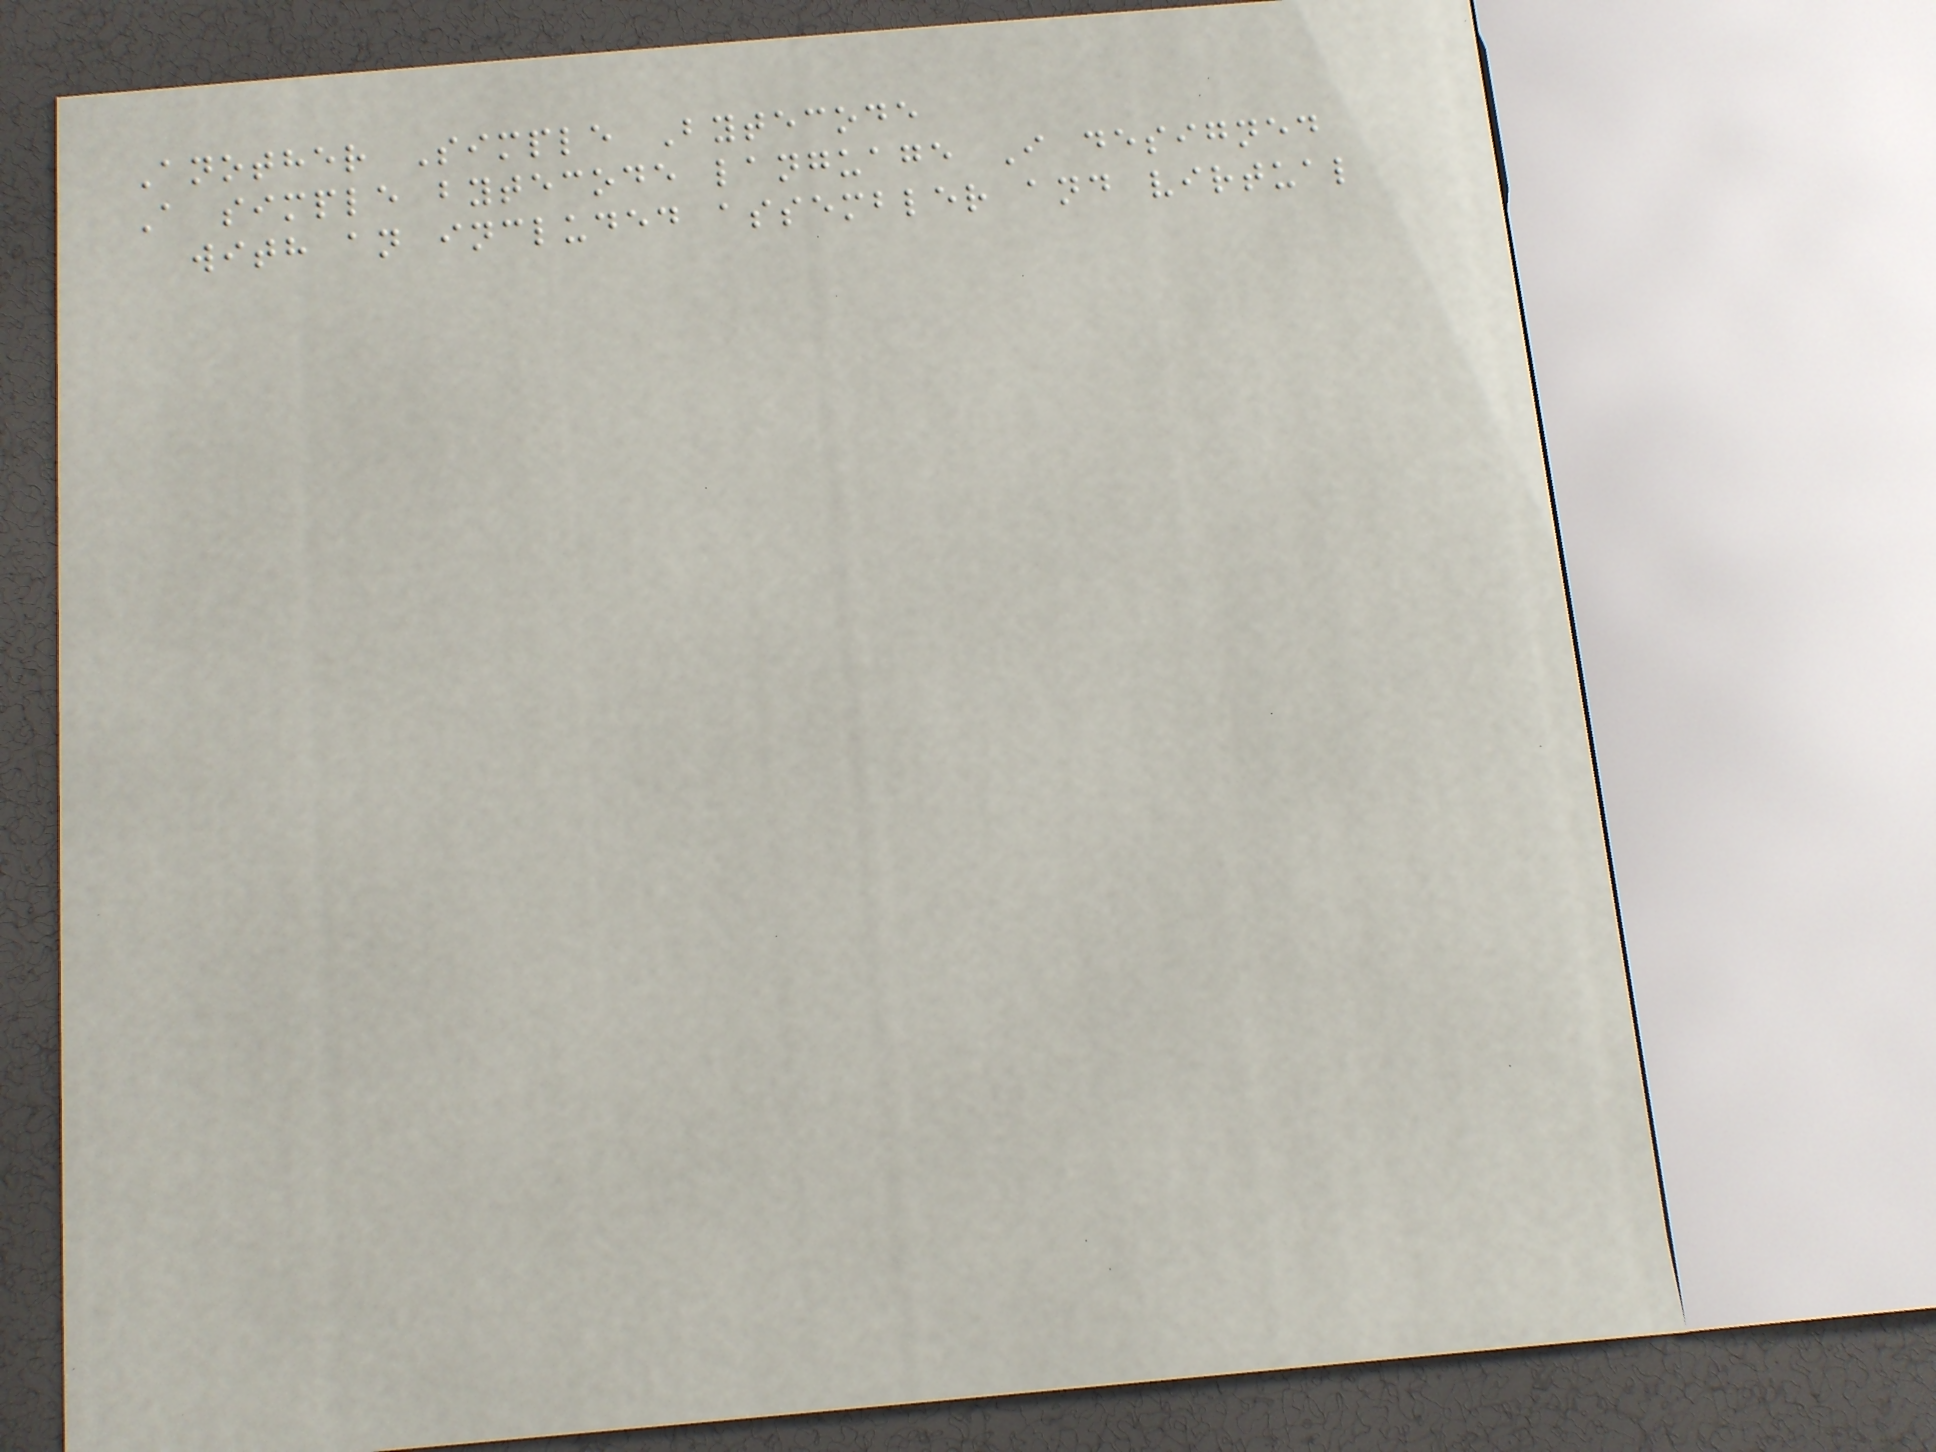Another Simple Bytecode
A simple bytecode language I designed
with an included assembler and virtual
